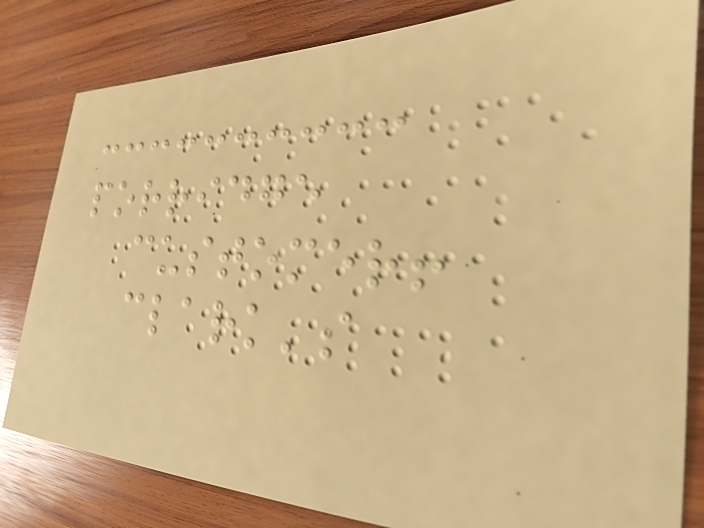porridge
customer!
clark's
